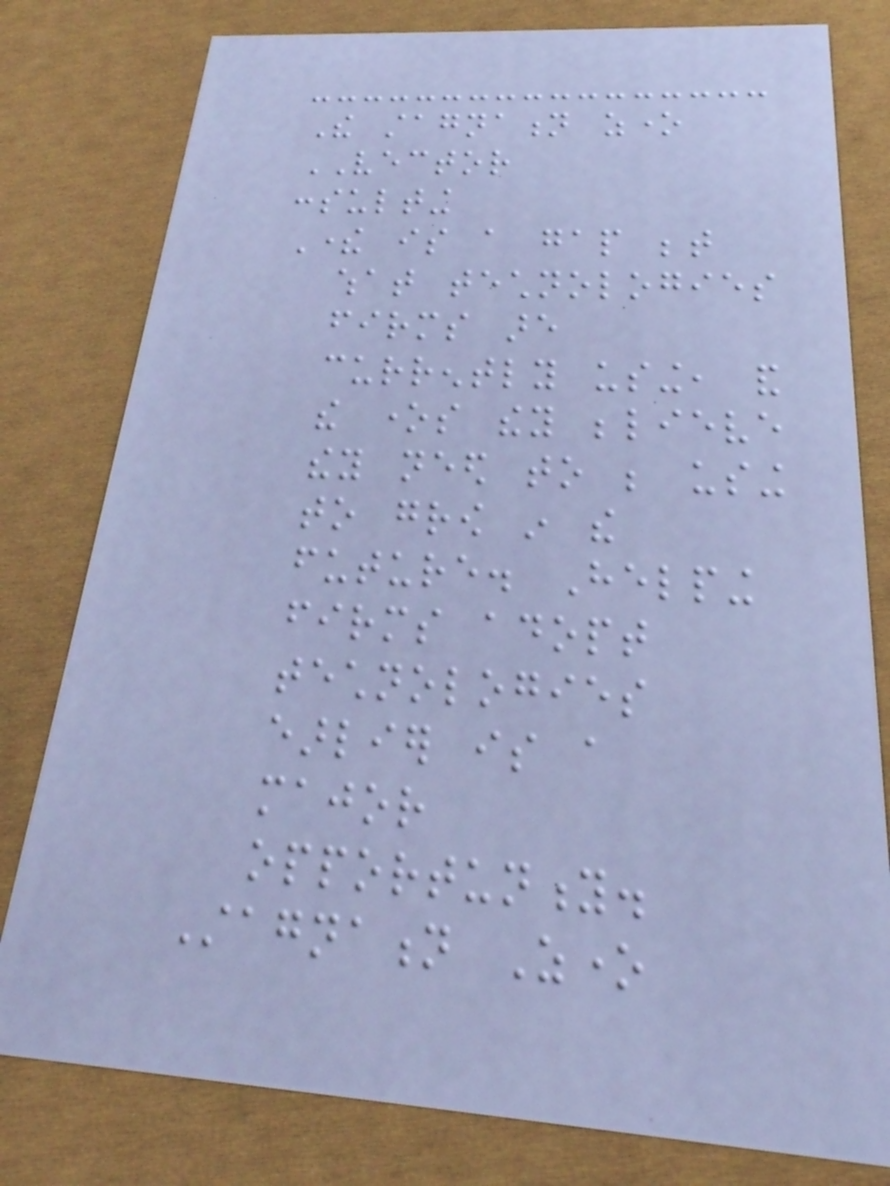The stagnation zone
VECTOR
consulting
There is a gap between
what technologies
firms are
currently using, and
the ones they believe
they need to be using
to grow in the
future. Helping
firms adopt
technologies
earlier is a
major
opportunity.
Stagnation Zone
